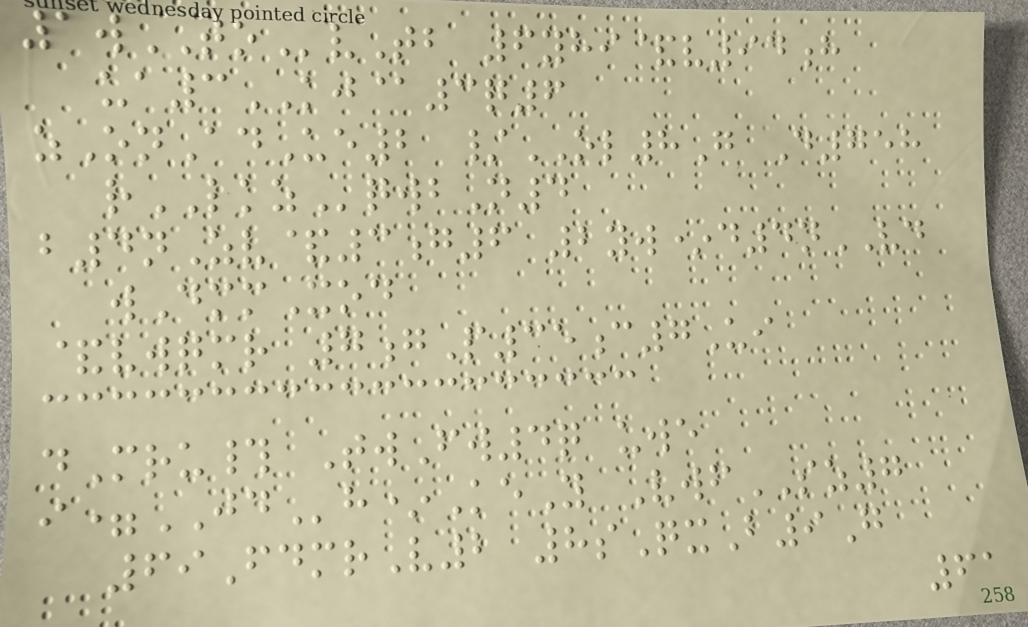1wTOvTb 6yhi&v94h
ua3KJ@3q6
zOnAdUe2 /OL8G D758
rLKZqwbN4
b4nZv&3g6 2yw*d4nVD
wDmmXod
&vwqmr 7gP35c7Ui
dMru# TwFw4q uwe
i=JDh*KeY VwfSZ7
69FdmrV2 8sQxB9G
61
